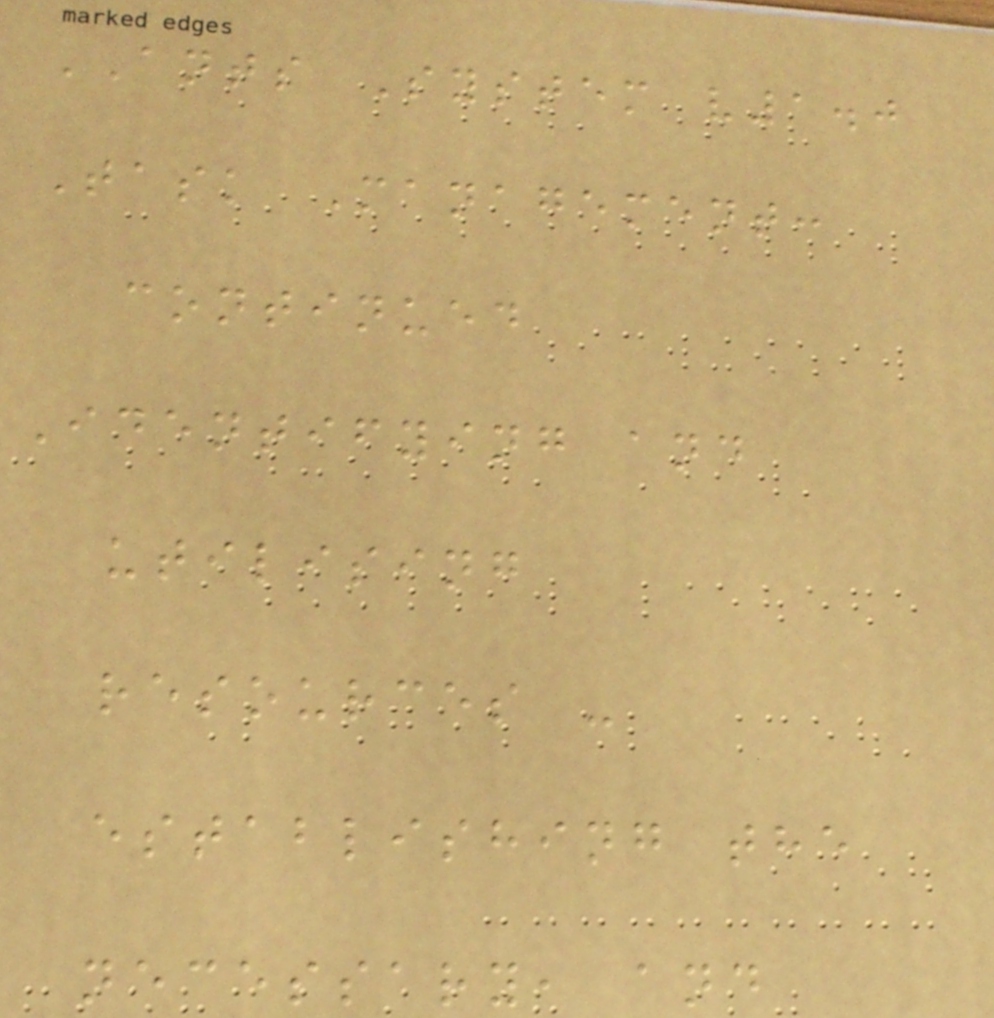ANTS System v1.0
Task Management:
continued
Identifying and
utilising
resources -
establishing the
necessary, and
